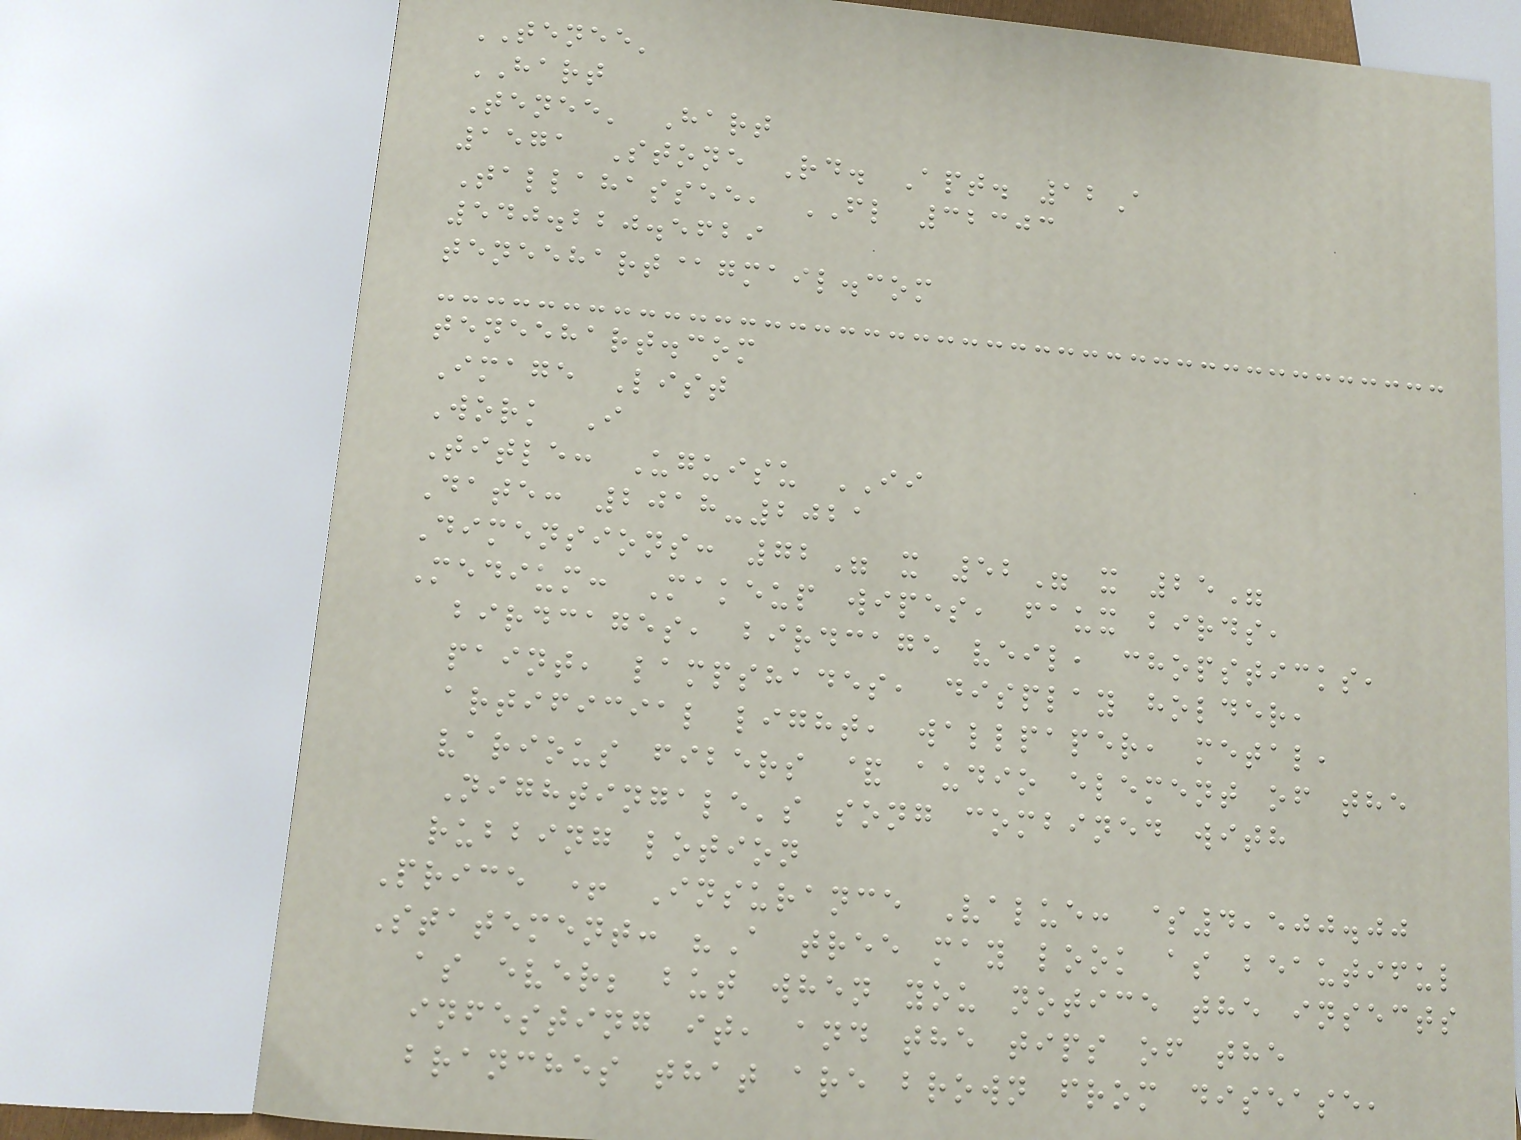TENEE'
HART
Tenee' Hart
1571 Stone Rd. Apt. 12A
Tallahassee, FL 32303
540.220.5629
teneehart@gmail.com
teneehart.com
Image List
Work I
Title: Uguisu II
Date: 2018-2021
Dimensions: 72" x 52" x 25"
Medium: Makeup wipes, faux birds,
birdcages, birdcage veil, chopsticks,
paint, lampshades, display holder,
artificial light, wallpaper, metal,
various fibers & audio element of the
Nightingale's song combined with
rubbing lotion
Price + Insurance Value: $4,500.00
Statement: "A tree may look as beautiful
as ever; but when you notice the insects
infesting it, and the tips of the
branches that are brown from disease,
